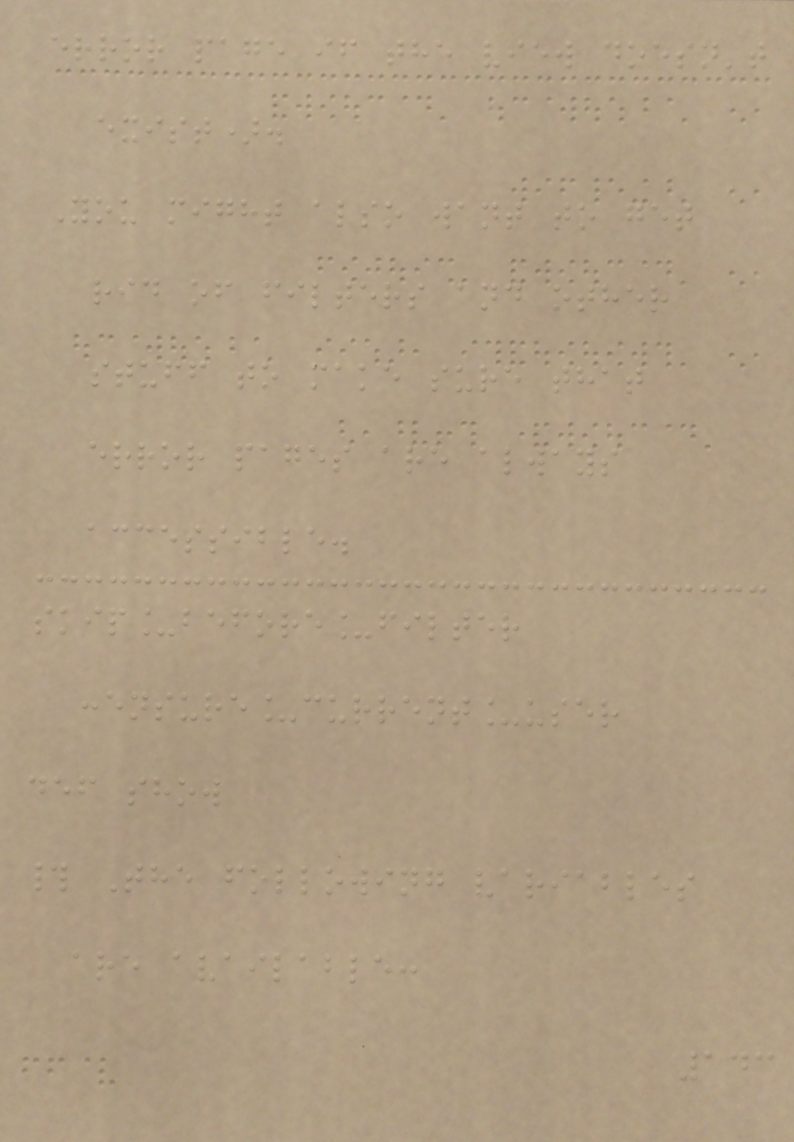error page if the view doesn't
exist).
You might also want to get
rid of filters and other
stuff to make sure that
error pages are always
accessible.
skip_before_filter
:ensure_current_user
def show
# The following variables
are available:
143
